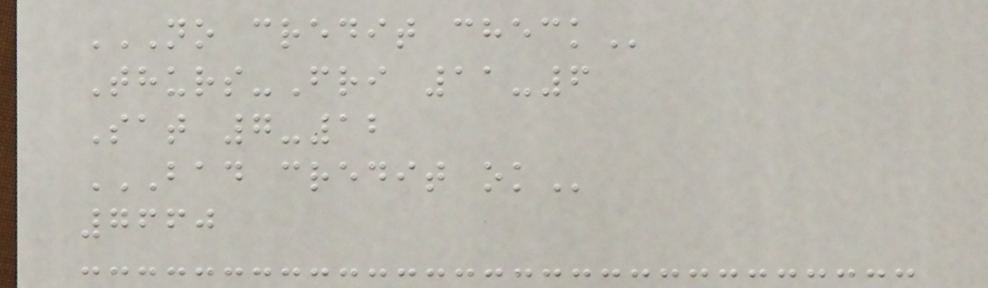NO CREDIT CHECK
Thurs-Fri 11-6
Sat 7-12
BAD CREDIT OK
7660
